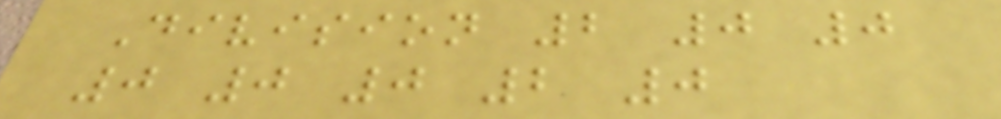Division 2 0 0
0 0 0 2 0
